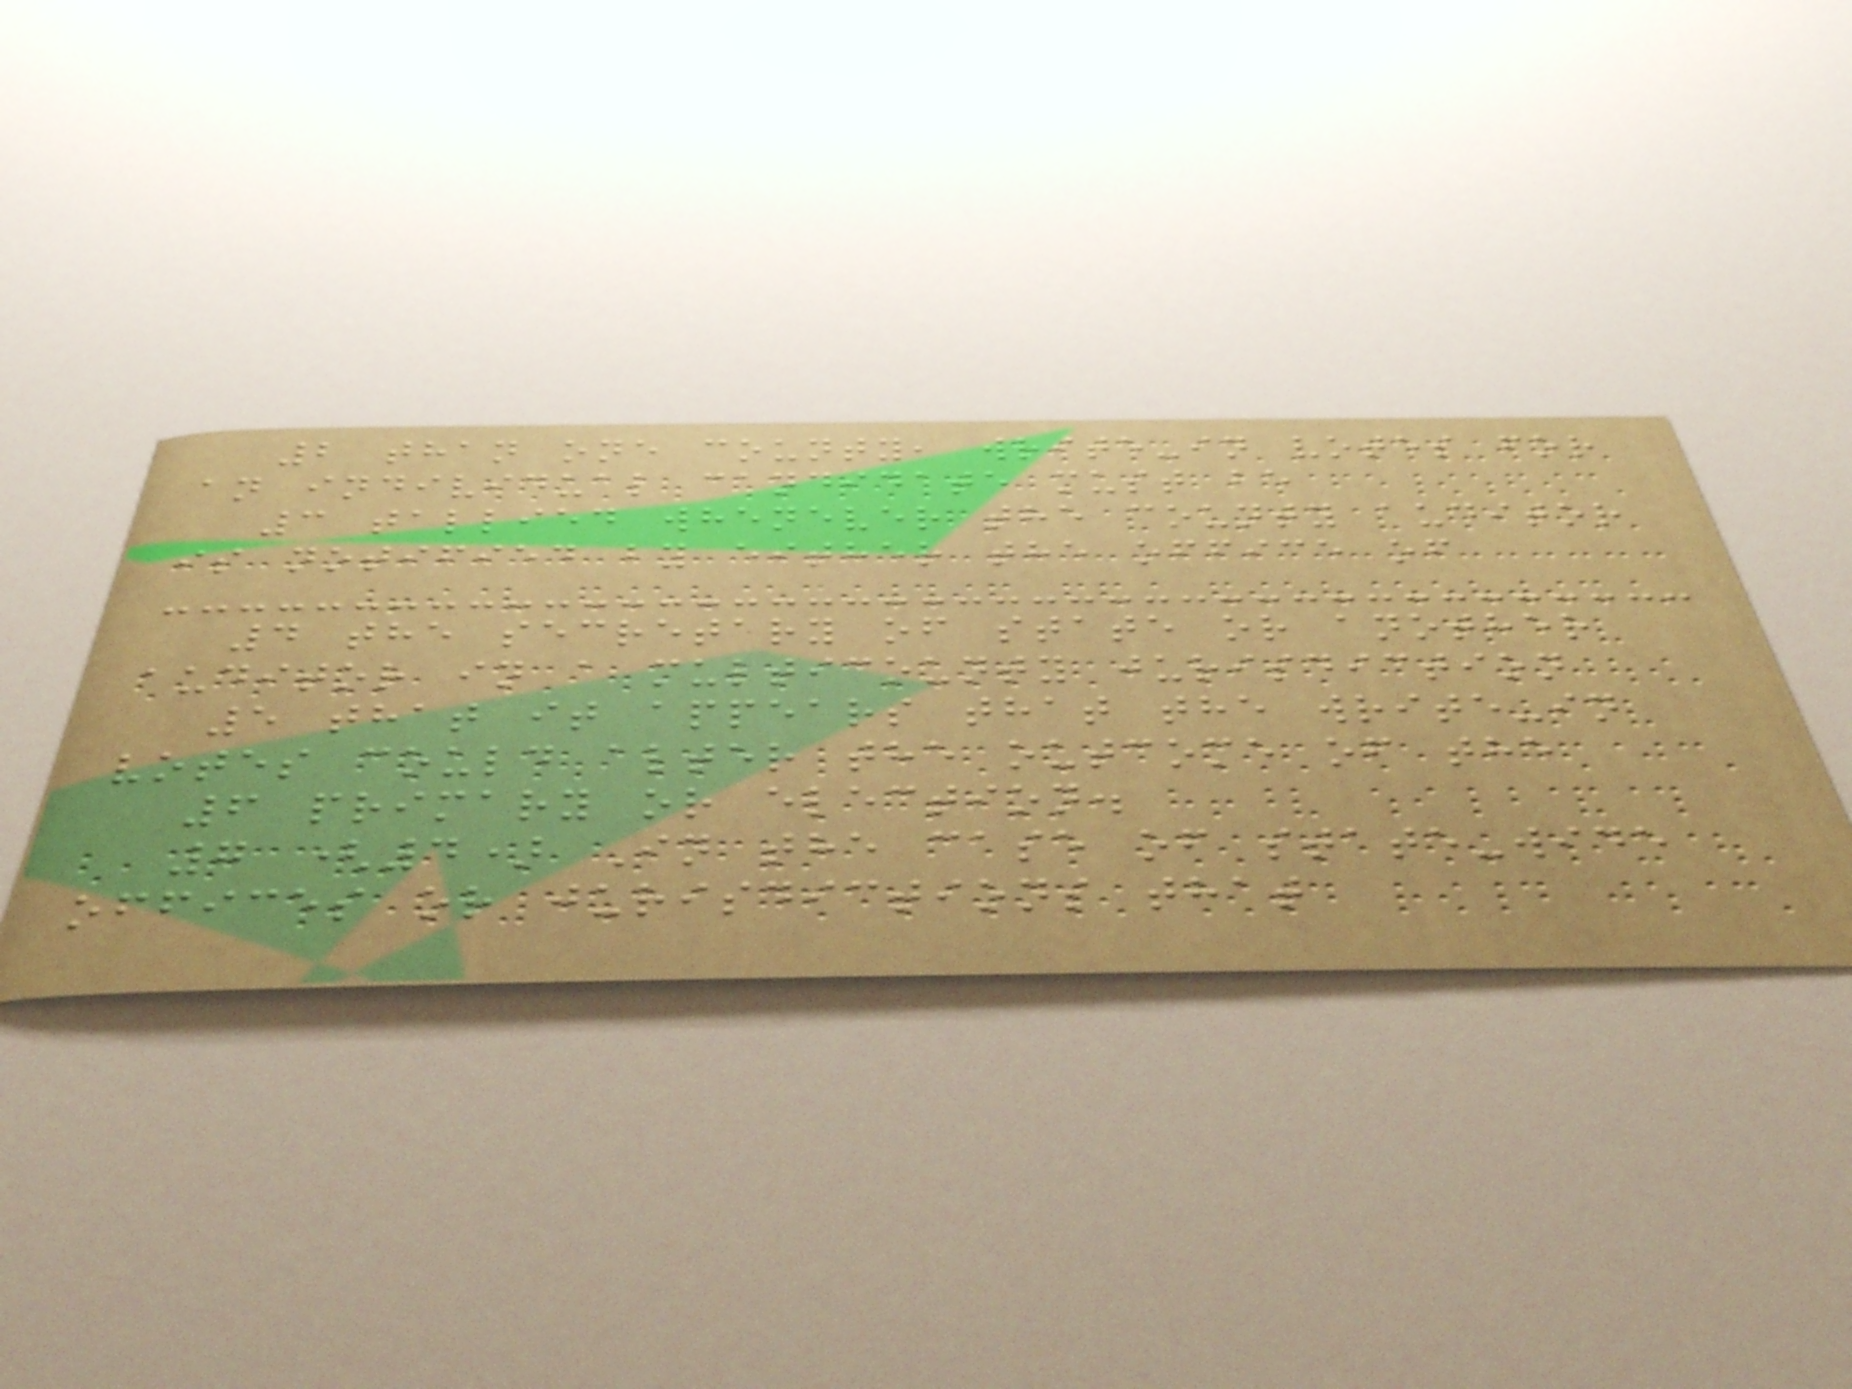2 than one county, write-in votes for
an individual candidate must be
3 tallied whenever the county auditor
is notified by either the office of
4 the secretary of state or another
auditor in a multicounty jurisdiction
5 that it appears that the write-in
votes could alter the outcome of the
6 primary or election.
7 (4) In the case of state-wide
offices or jurisdictions that
